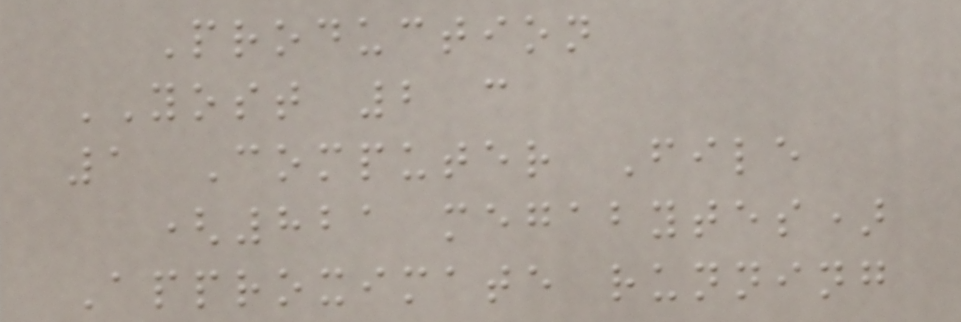Production
YOST 2 c
1 Computer File
(821 megabytes)
Approximate running
